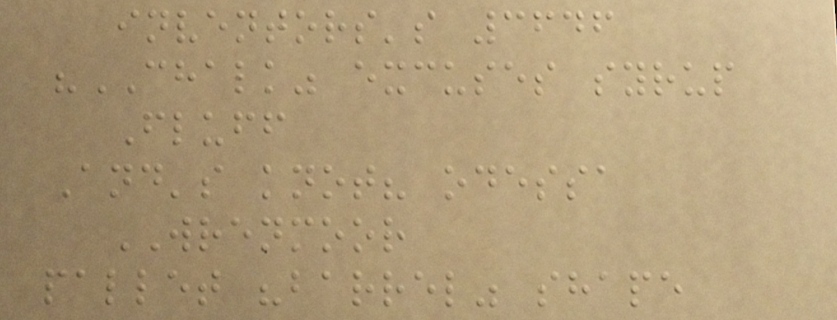inventors's 3646
"CHALK" excuses syrup
Fluff
And's knot? odessa
WRENMOOR
pallet "barrel" shape
